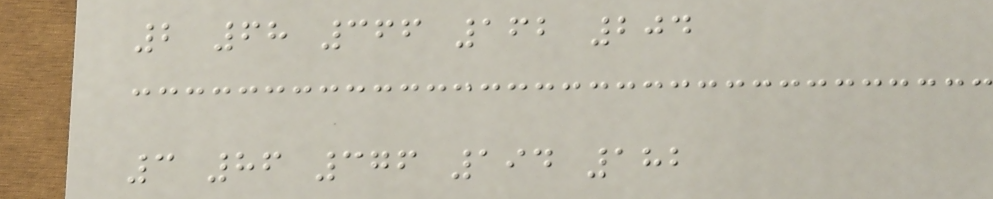2 68 366 162 204
3 86 376 194 182
